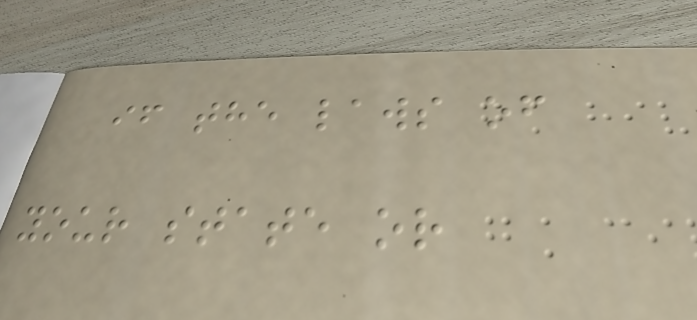if the laws of
your state or
